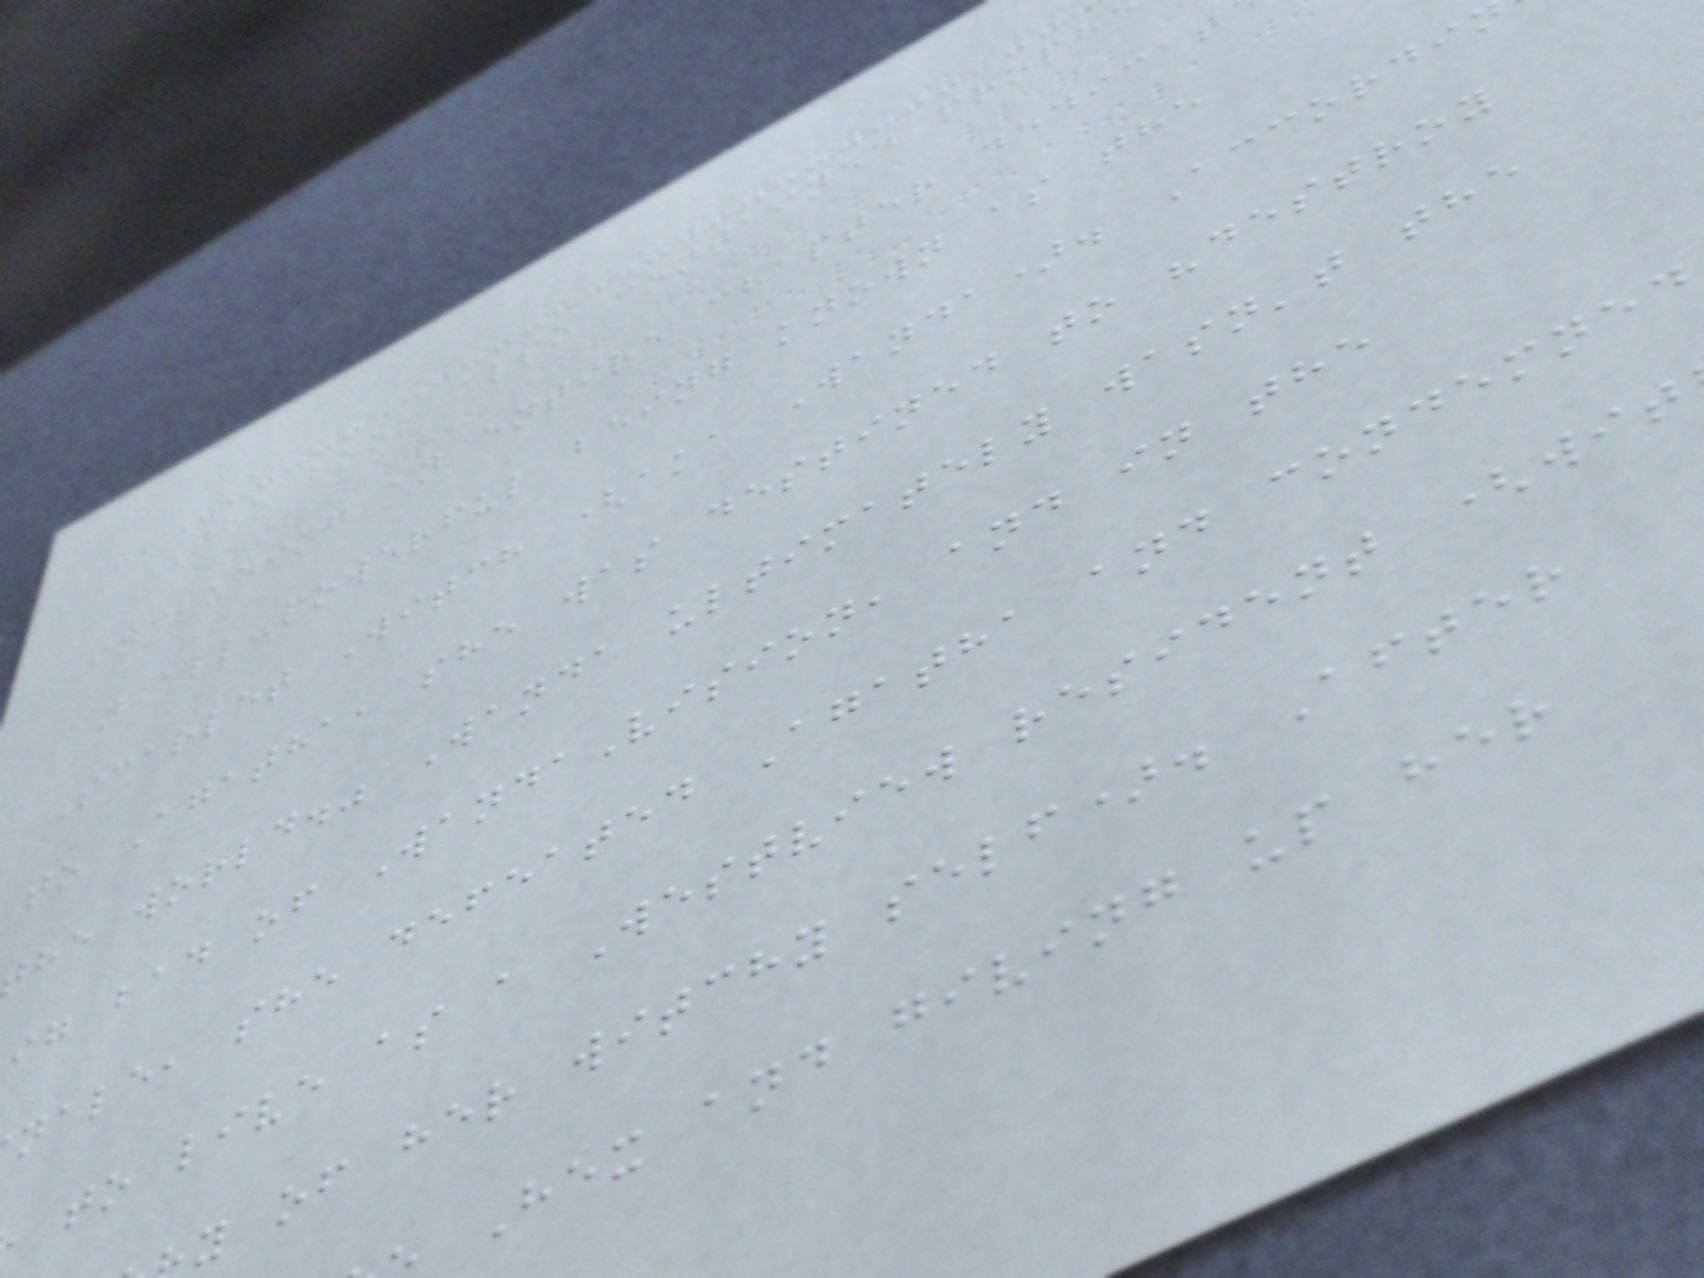The book also contained proph
including an entire chapter dedicat
an all-powerful being known as the
Scarlet Witch (aka Wanda). Accordi
to Agatha, she was destined to "destroy
he world." Wanda ultimately wasn't the
ig bad of WandaVision, and in the
nale, she defeated Agatha and condemned
to live as a Westview resident (wit
y of her witchy self). After
Hex and giving up her
